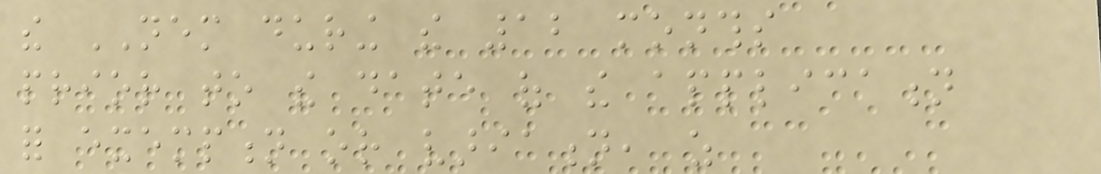the NEM during the 12 months
prior to the date of the application
for exemption or variation, as
